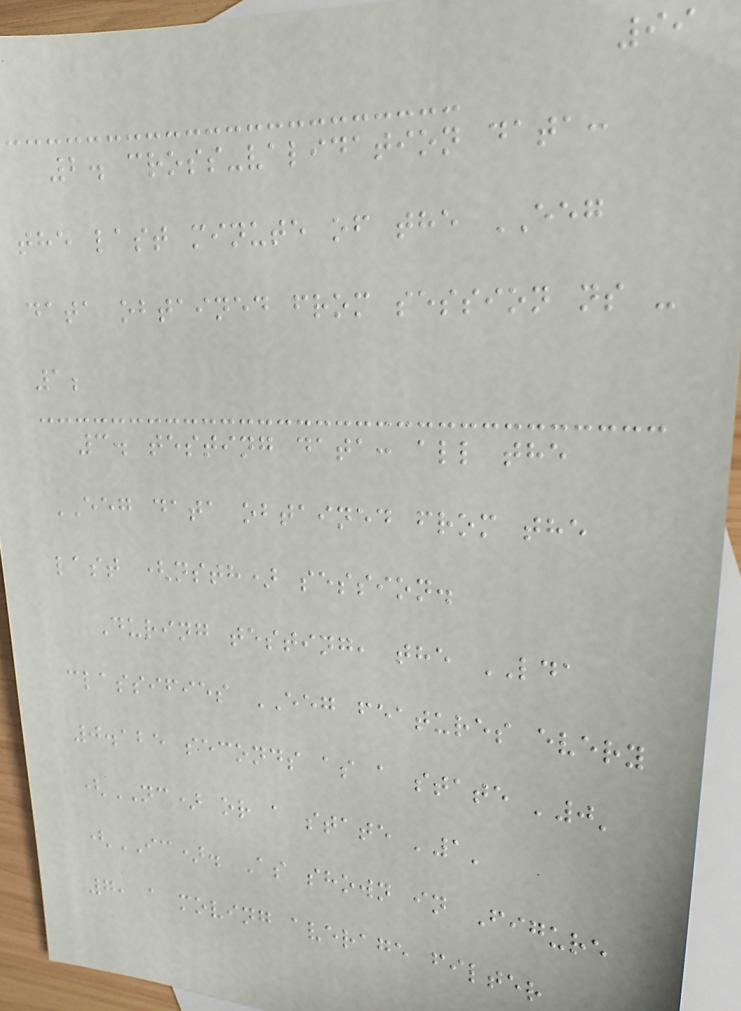99
2. cross-validation data:
the last minute of the EEG
data obtained from session ns -
1;
3. testing data: all the
EEG data obtained from the
last (nsth) session.
During testing, the LDA
classifies EEG features every
0.125 seconds as a state '0'
(NC) or a state '1'
(IC). As shown in Figure
7, a moving average filter
